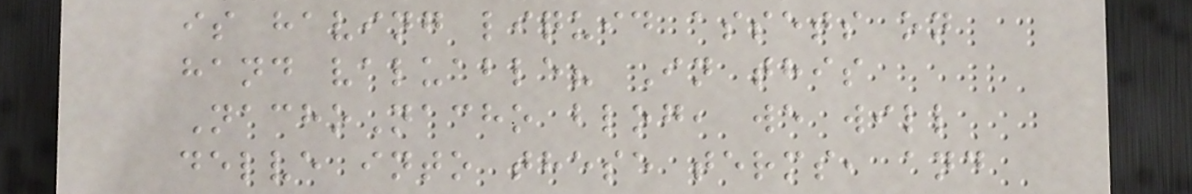is having liquid assets on
hand valuable? In this
NachoNacho blog, we will
delve into these terms, and
